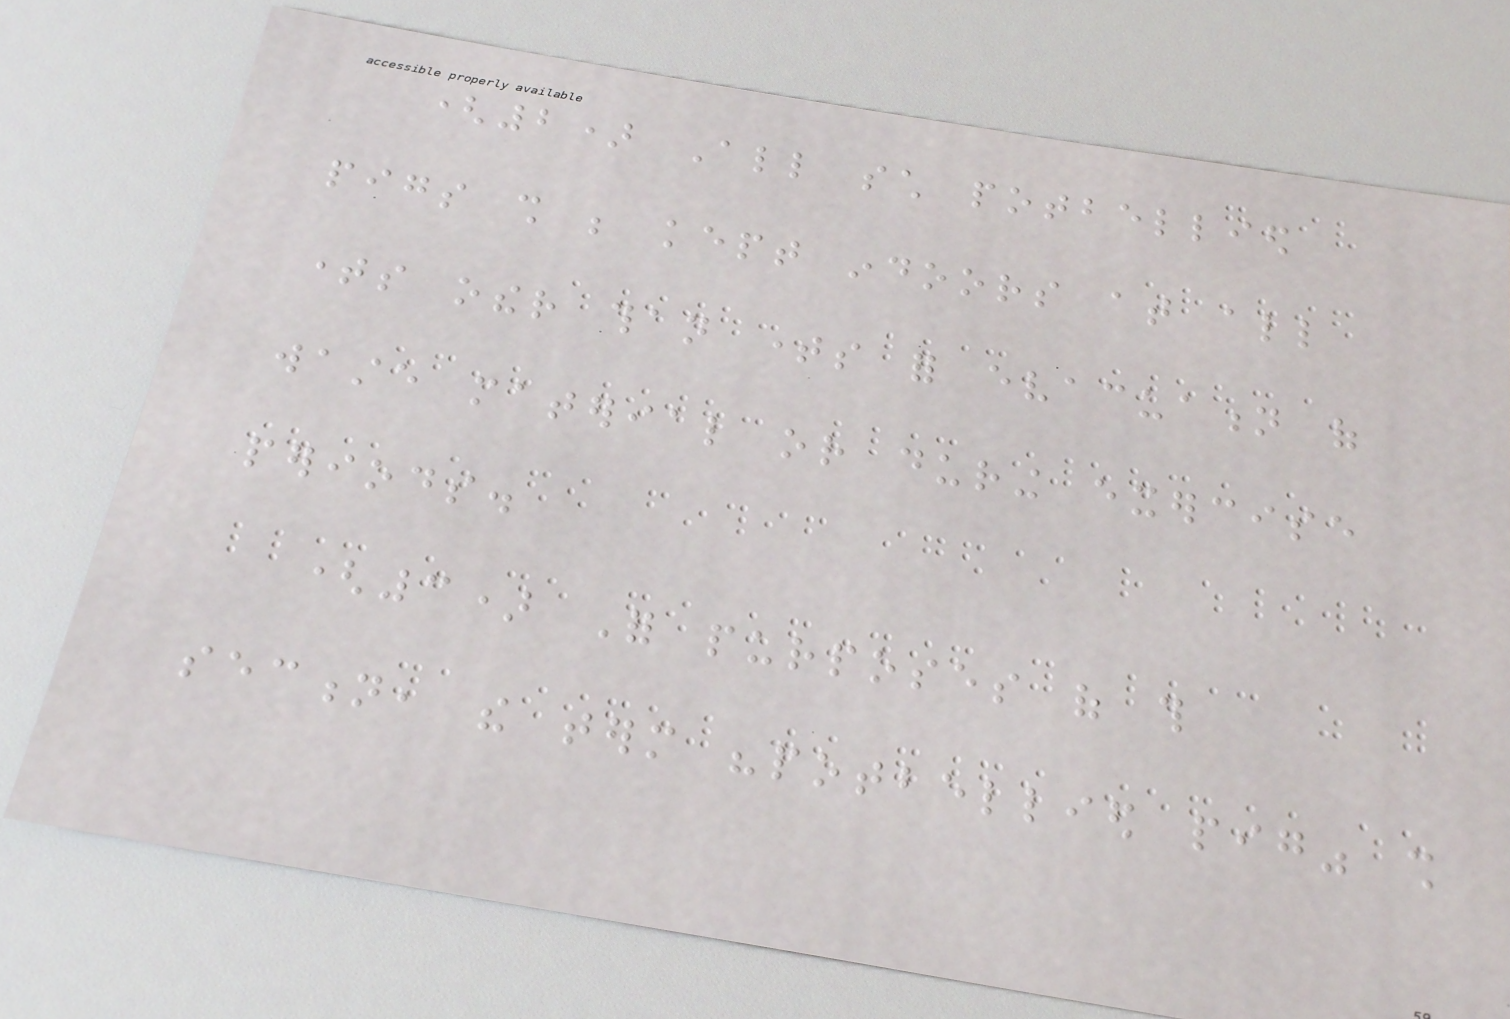(2) All such potbellied
pigs shall be kept indoors at all
times other than times for evacuation of
waste material or during exercise
periods.
(3) For purposes of this
section, the term "potbellied pig" shall
